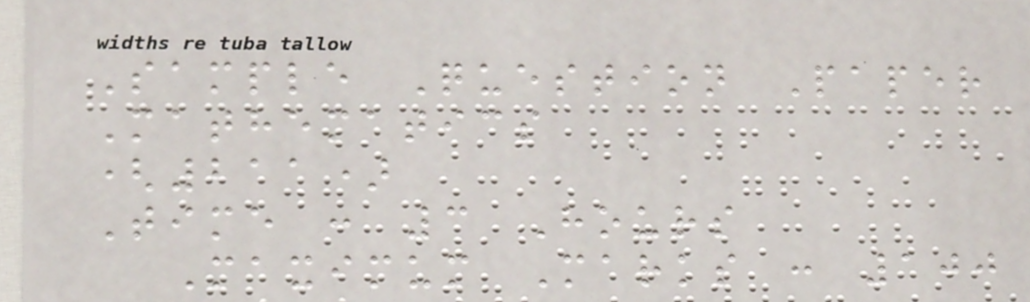Sample Question Paper
Mathematics
(211)
Time : 3 Hours
Maximum Marks : 100
